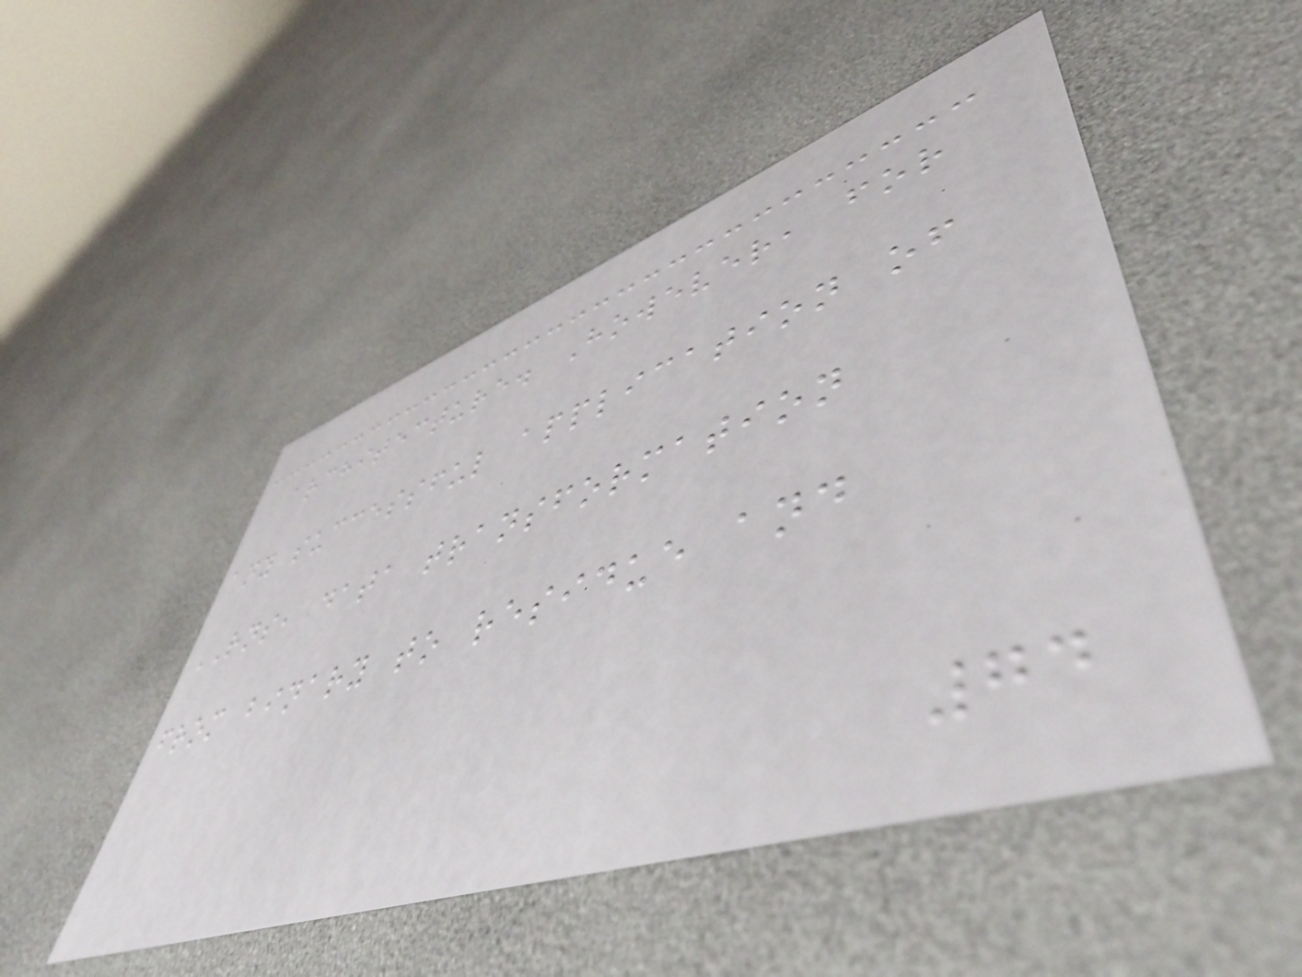architecture. However, for
any successful application of
RNS, data transformation
from binary to residue and
74
